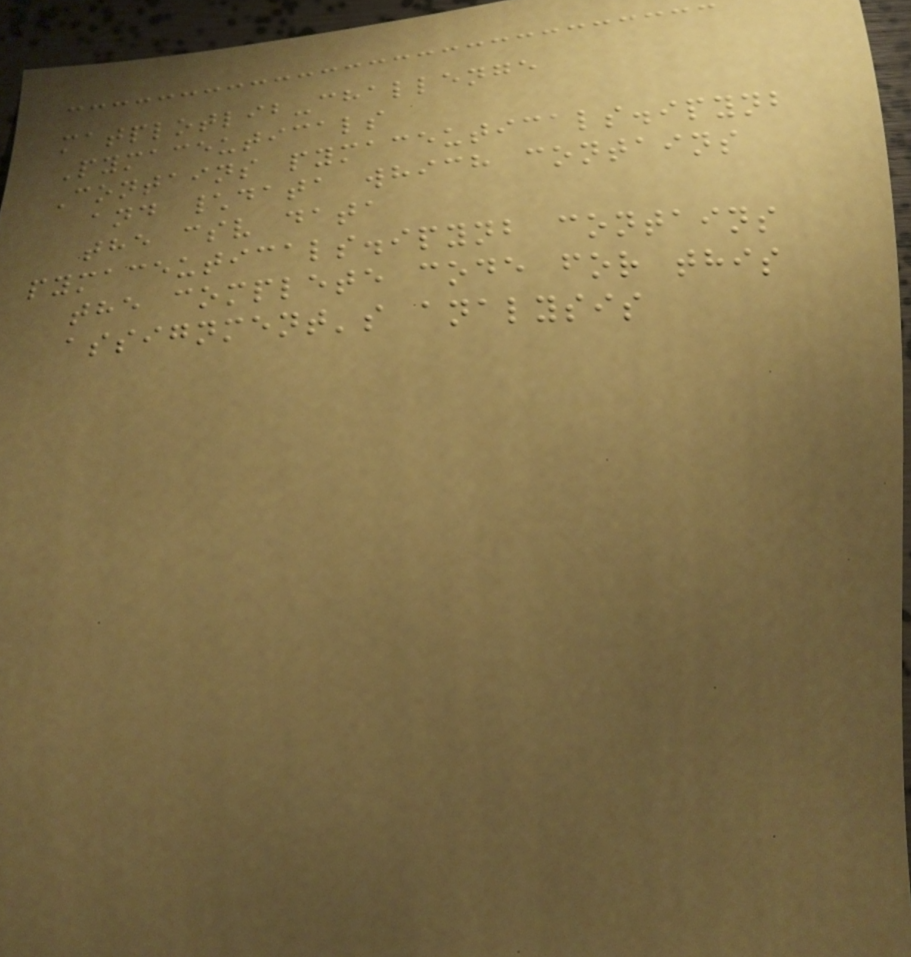matplotlib-challenge
Pymaceuticals
Contains pymaceuticals.ipynb
and \data which contains
the csv data
pymaceuticals.ipynb contains
the complete code for this
assignment's analysis
